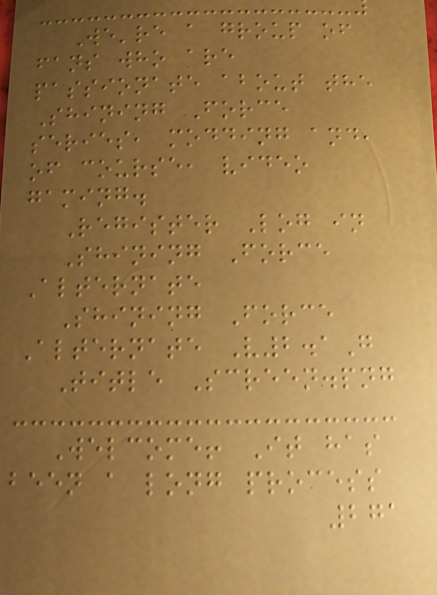We're a group of
fans who are
passionate about the
Shining Force
series, modding and,
of course, video
gaming.
Register Log in
Shining Force
Alternate
Shining Force
Alternate V2.1G
Title Screen.png
Welcome! It has
been a long process
271
